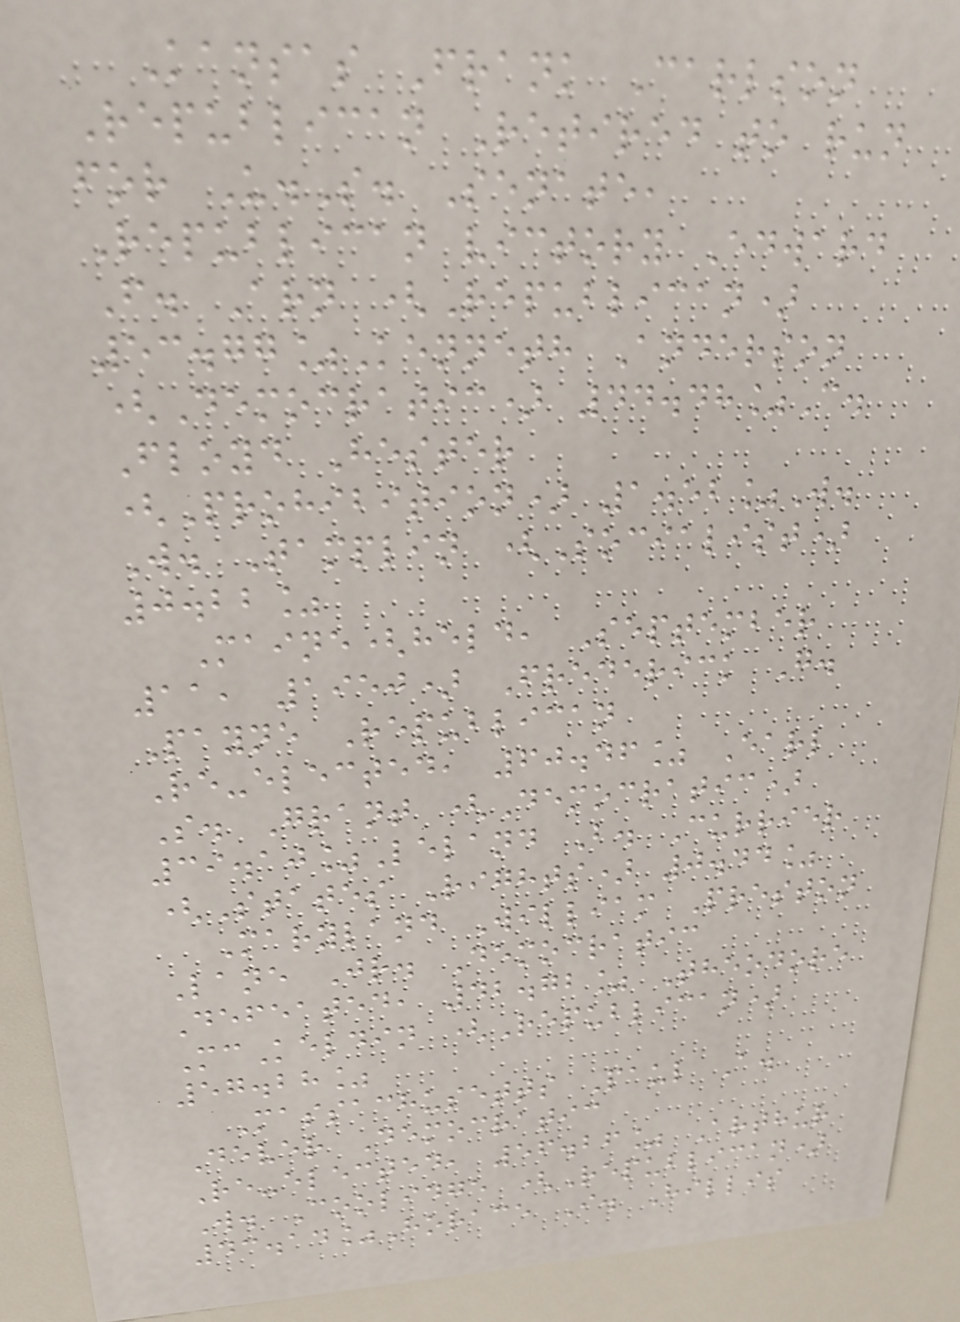Kansas Frank Carlson
Republican Retired to run
for U.S. Senate,
Republican victory Edward
F. Arn (Republican)
53.77%Kenneth Anderson
(Democratic) 44.48%C.
Floyd Hester
(Prohibition) 1.52%W.
W. Tamplin (Socialist)
0.22%
Maine(held, September
11, 1950) Frederick G.
Payne Republican
Re-elected, 60.46% Earl
S. Grant (Democratic)
39.10%Leland B. Currier
(States Rights) 0.44%
Maryland William Preston
Lane Jr. Democratic
Defeated, 42.72% Theodore
McKeldin (Republican)
57.28%
Massachusetts Paul A.
Dever Democratic
Re-elected, 56.26% Arthur
W. Coolidge (Republican)
43.14%Horace I. Hillis
